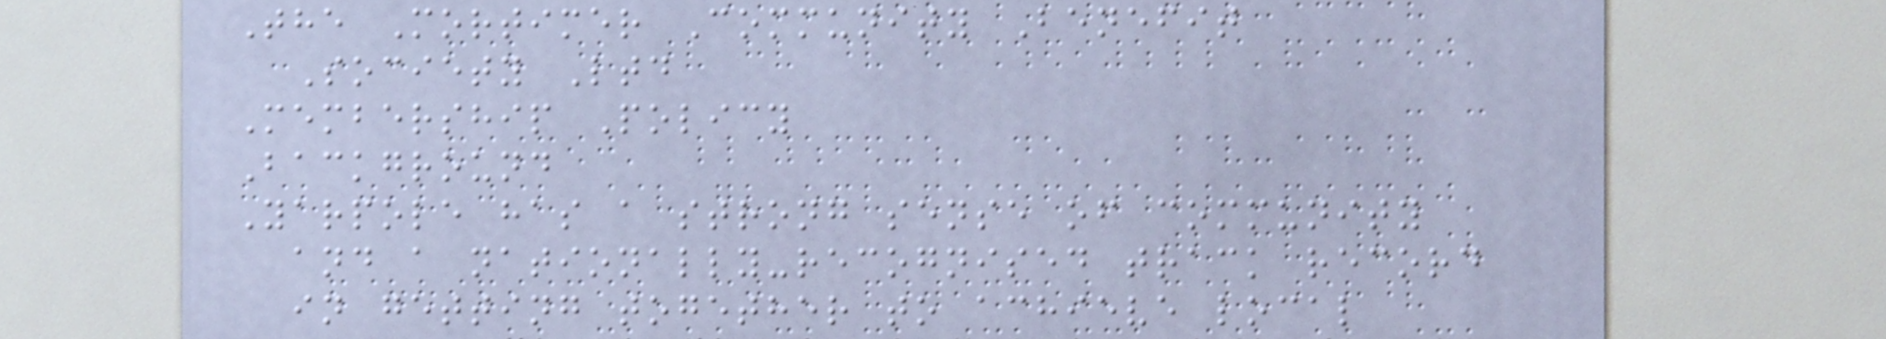The Mortimer Community Benefit
Society Ltd
Membership Policy
Background
Yarpole has a strong sense of community
and a nationally-recognised track record
in getting together to achieve local
